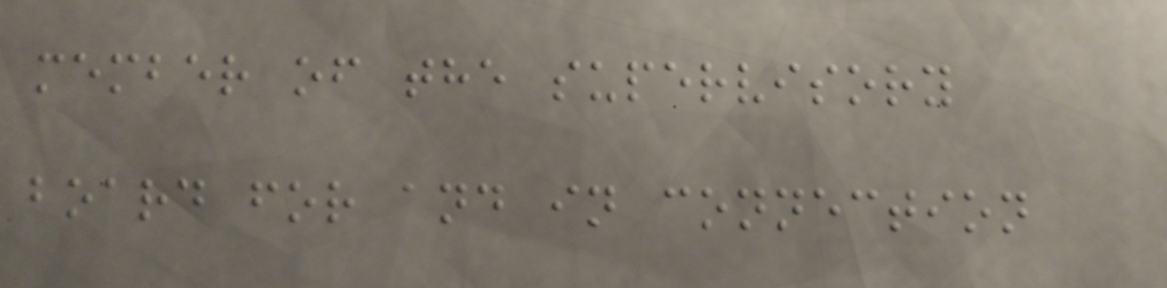member of the supervisory
board for and in connection
